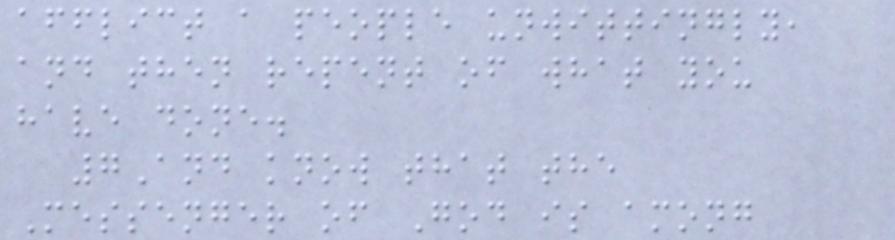afflict a people unwittingly,
and then repent of what you
have done.
7And know that the
Messenger of God is among
